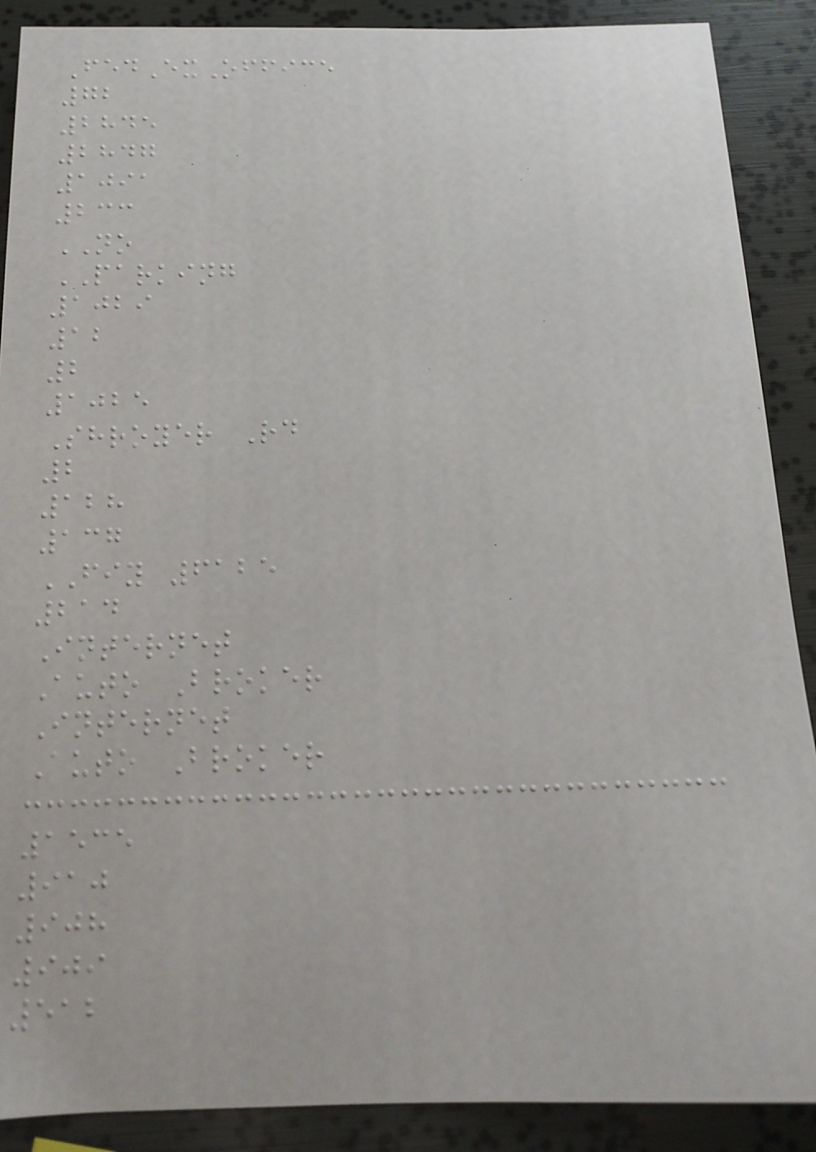FedExOffice
72
2845
2847
1091
233
NO
PARKING
1029
12
2
1025
Shroyer Rd
2
128
137
FIY 6125
214
Internet
Auto Broker
Internet
Auto Broker
1535
910
908
909
512
